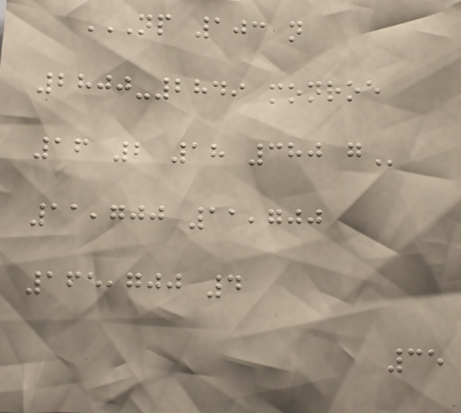NP 103 N
2800-2849 MONROE
16 2 18 380 G
11,700 11,700
165,700 4
35
